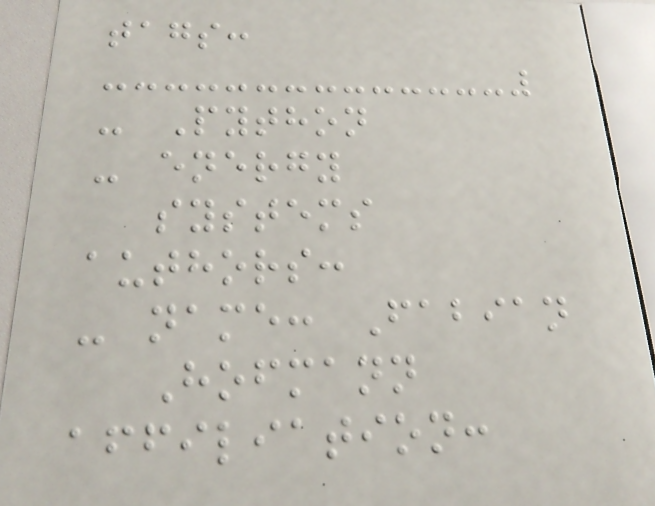tags:
- Python
- energy
systems
authors:
- name: Fabian
Hofmann
affiliation:
